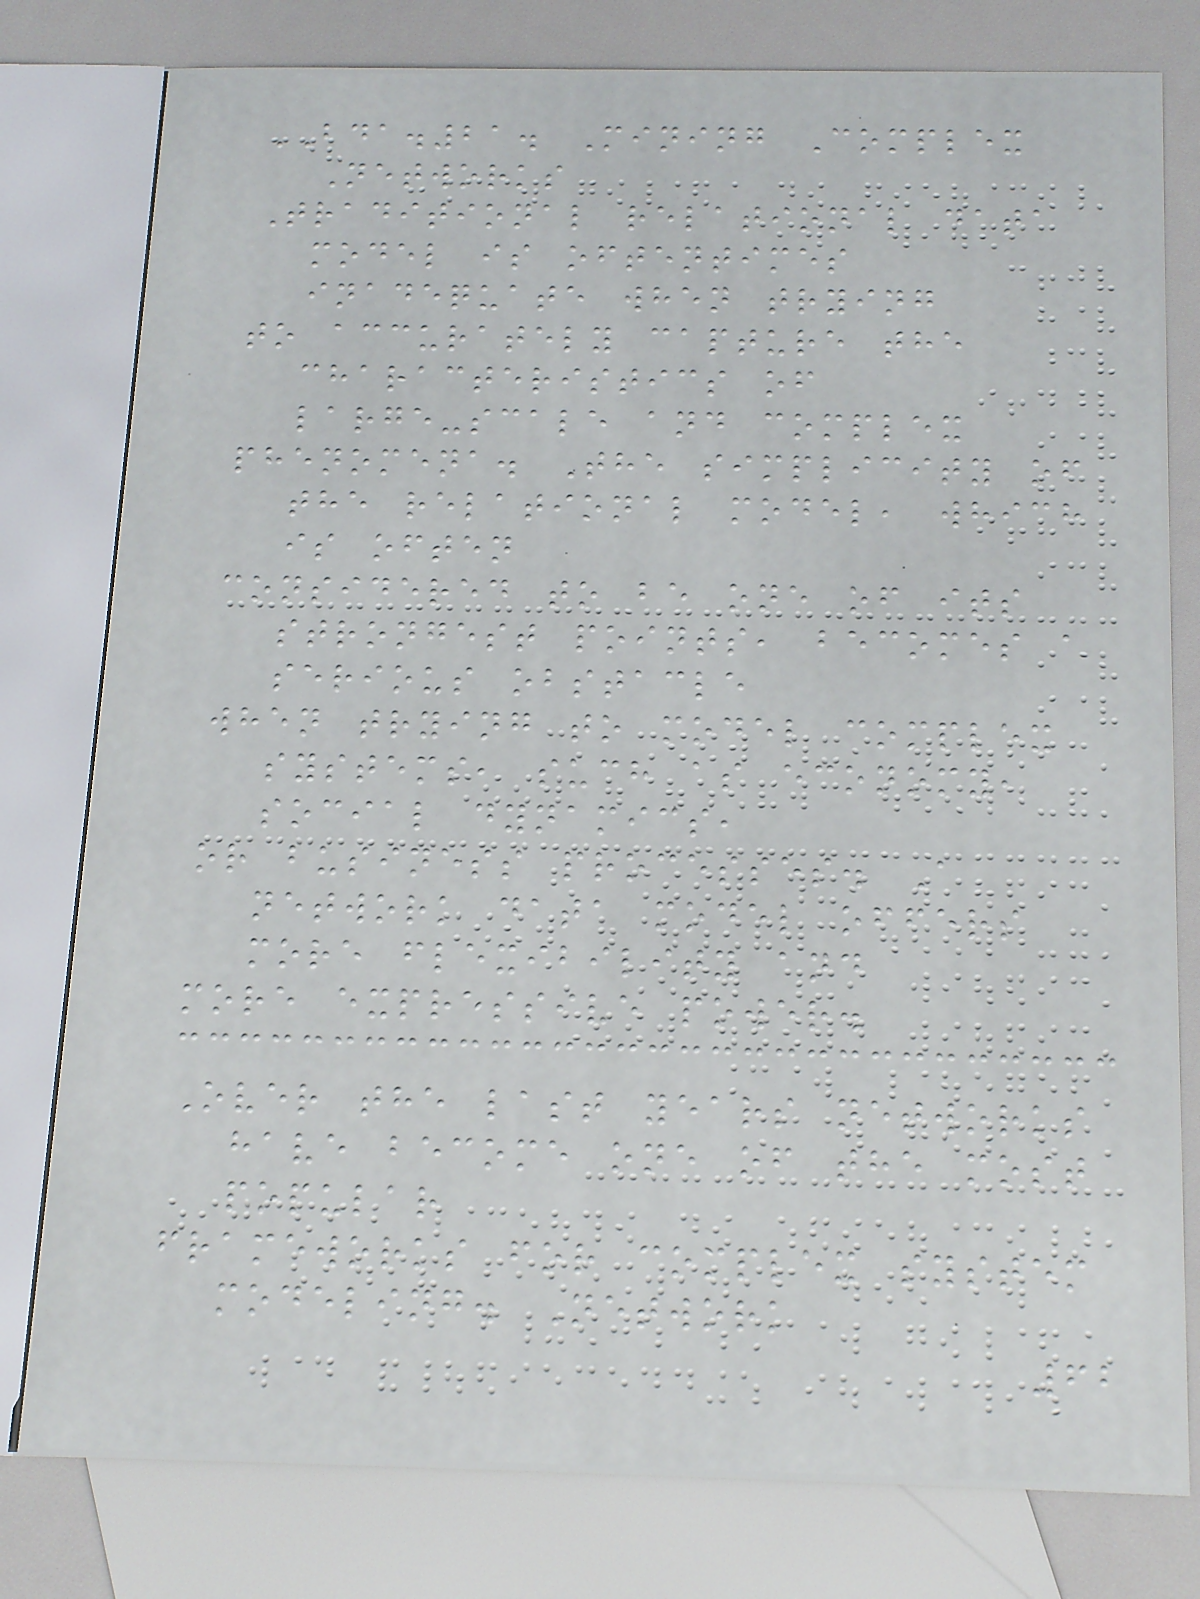BDA.21. Mining Complex
Networks
Traditional relational data
model is oftentimes
inadequate when trying
to accurately capture the
characteristics of
large-scale and complex
phenomena. The simplicity of
the relational model, which
is often
considered to be one of its
strongest points, becomes a
serious obstacle
when trying to model complex
systems, such as economy,
social dynamics,
or business processes. A
network data model offers
more flexibility and
more expressive power.
Over the last years networks
have become one of the most
popular
frameworks for complex system
modeling. Network
62
